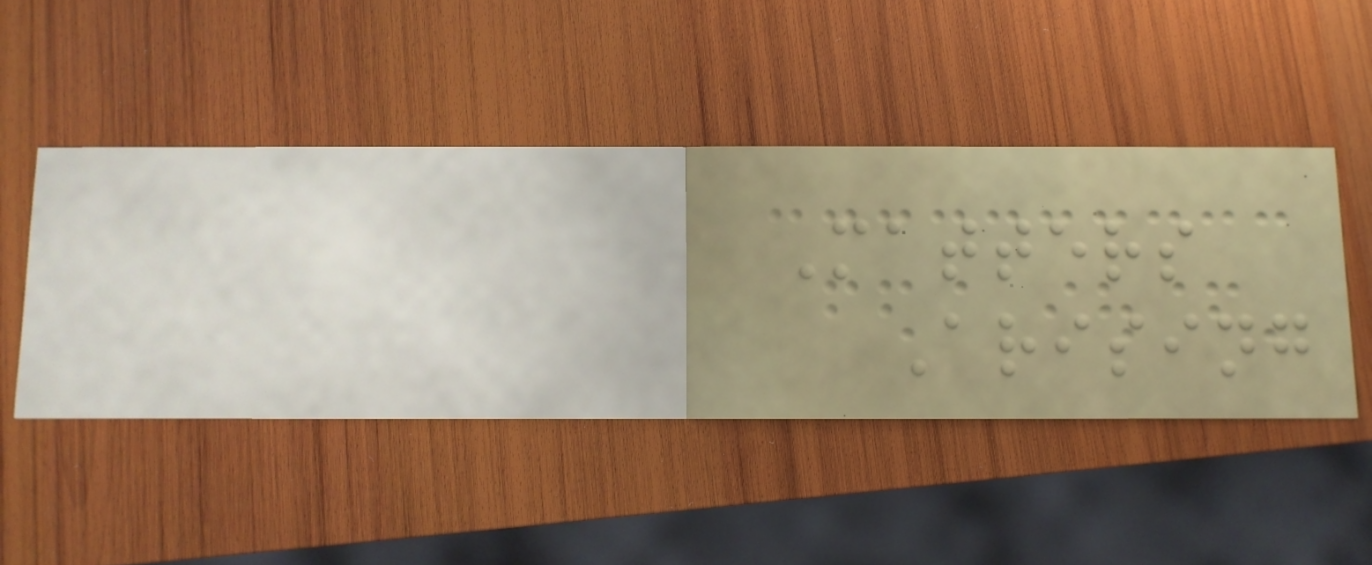Matters
Arising
